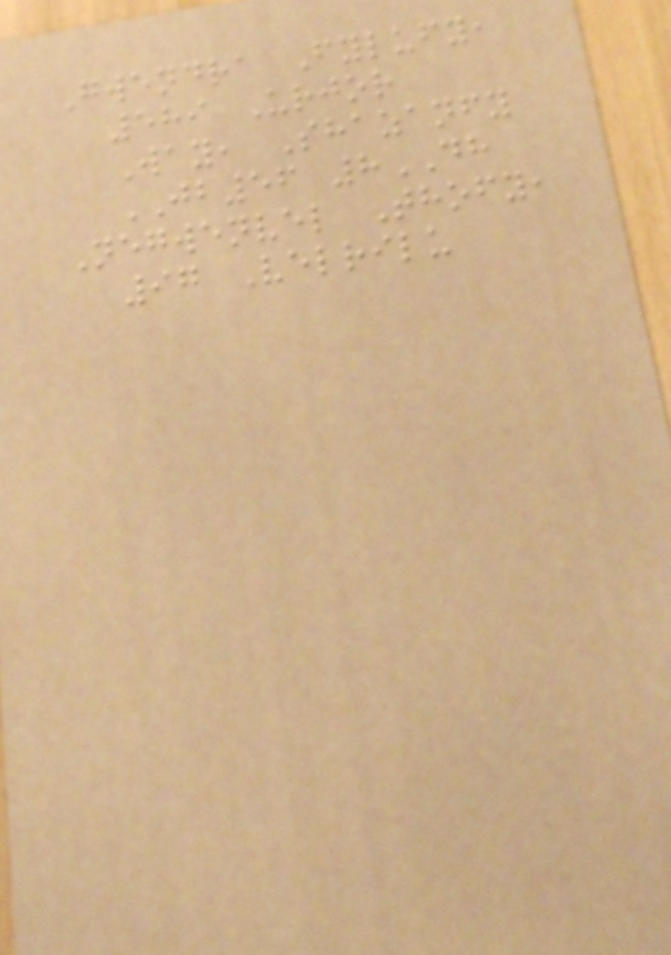Gwendra Fylufy,
589 Urjor
Way, Shazanfy
JB56 8DH
Negwenvel Thofy,
97 Velrilu
